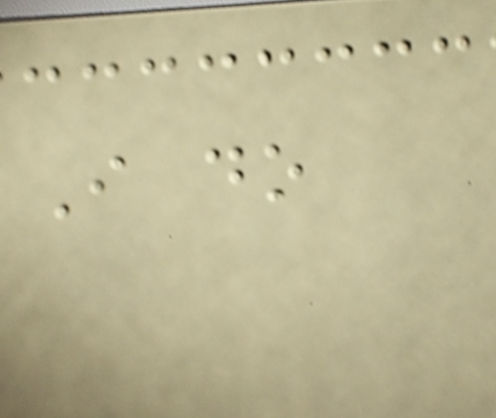I do
